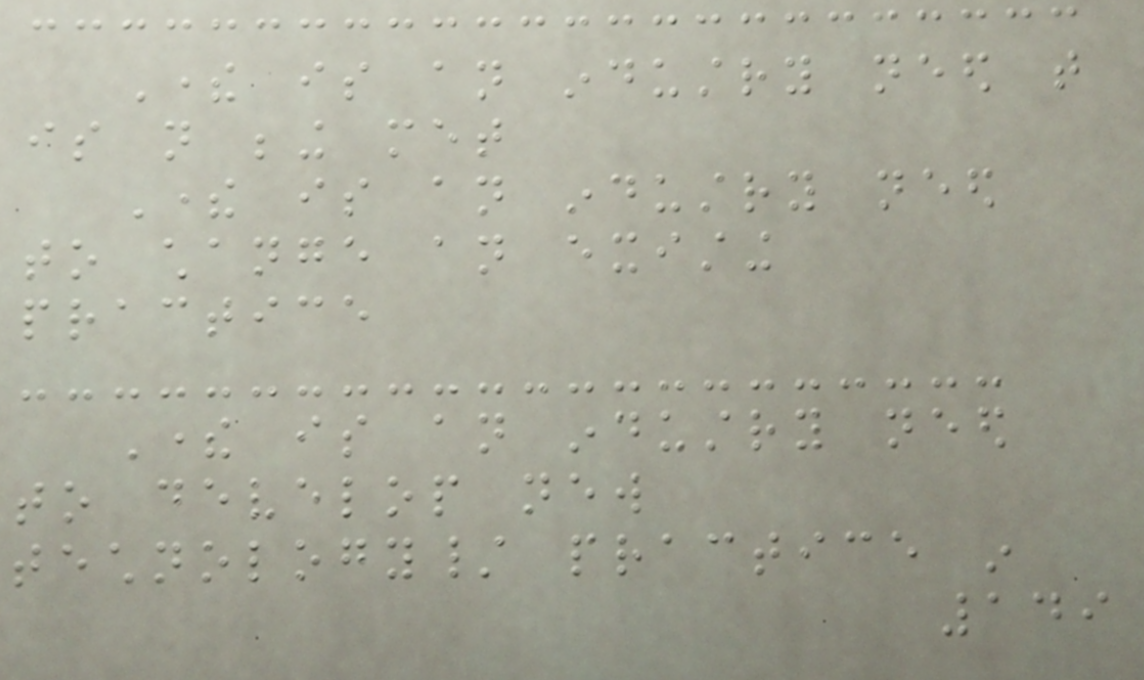There is an industry need that
is not being met
There is an industry need
to change an existing
practice
There is an industry need
to develop new
technology/ practice in
149
